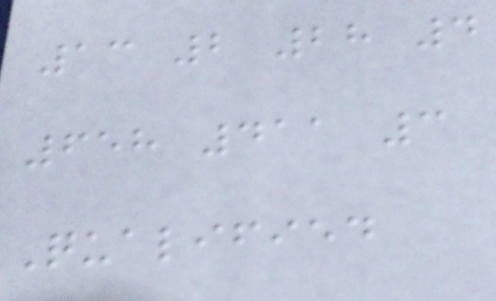13 2 28 4
658 411 3
Qualified
